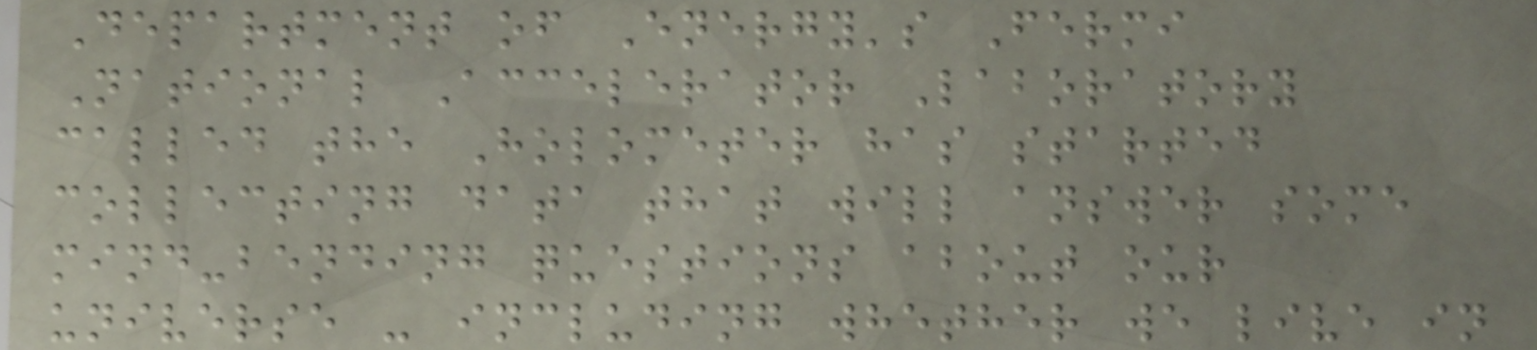Department of Energy's Fermi
National Accelerator Laboratory
called the Holometer has started
collecting data that will answer some
mind-bending questions about our
universe - including whether we live in
